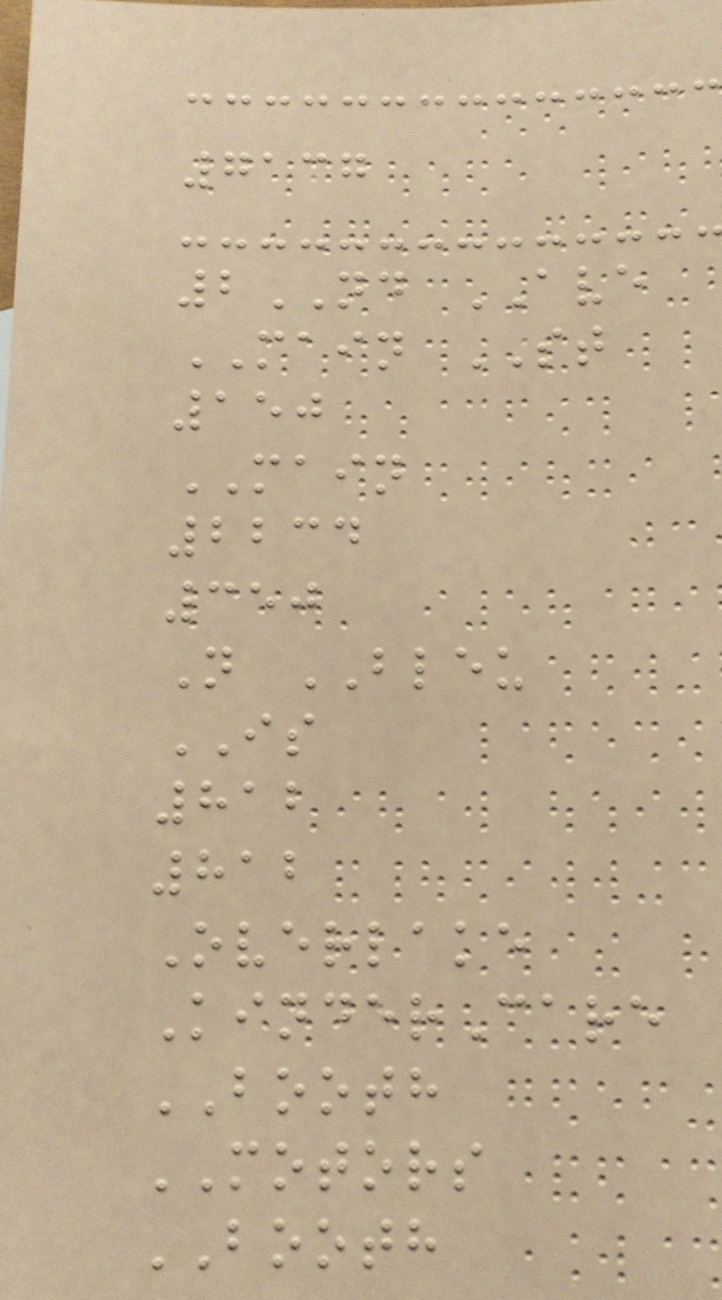7137
2ND AVE
MAIN ST
150
MAIN
2234
350
N BLEU
IS
812
812
Overlake
KinderCare
BOOTH
MOTORS
BOOTH
